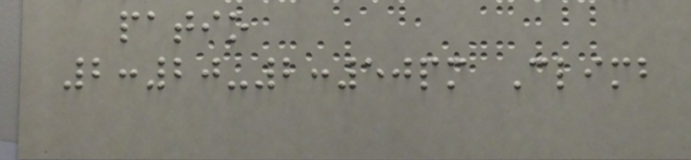patio
2:20-2:50pm Climb
